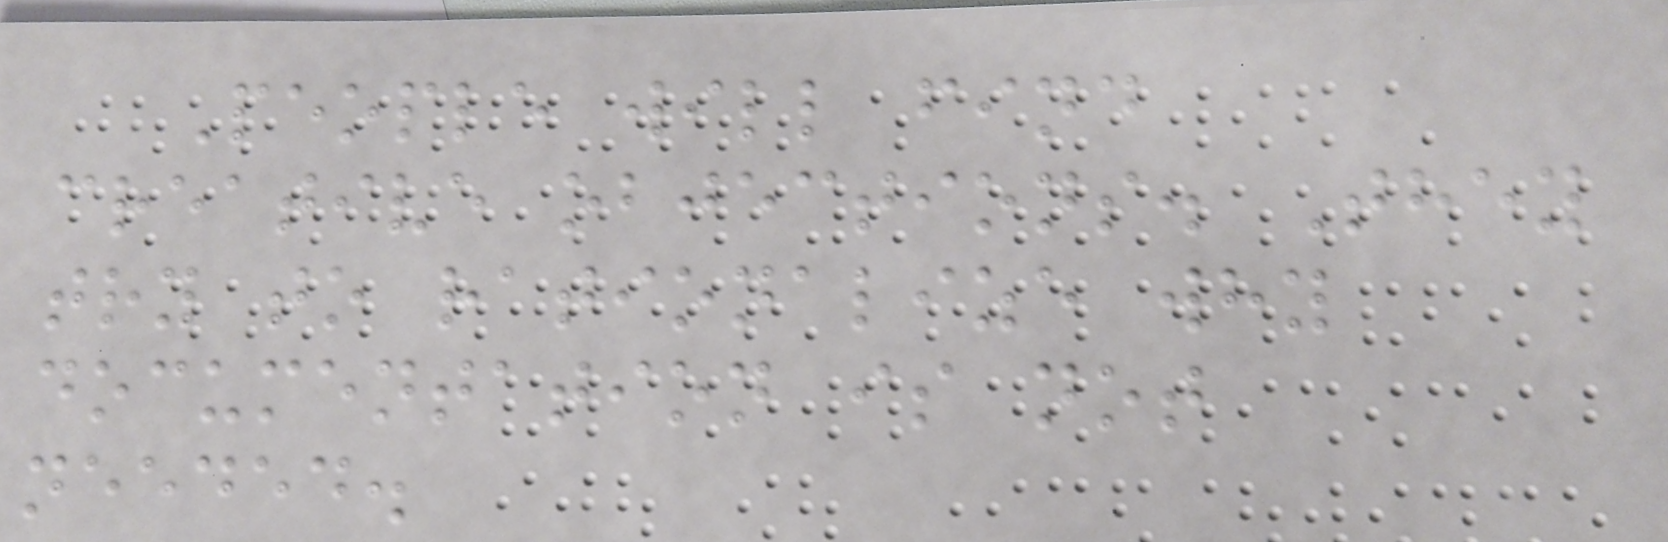People will find
creative objections. They
try to rationalize why
documentation is not
needed.
